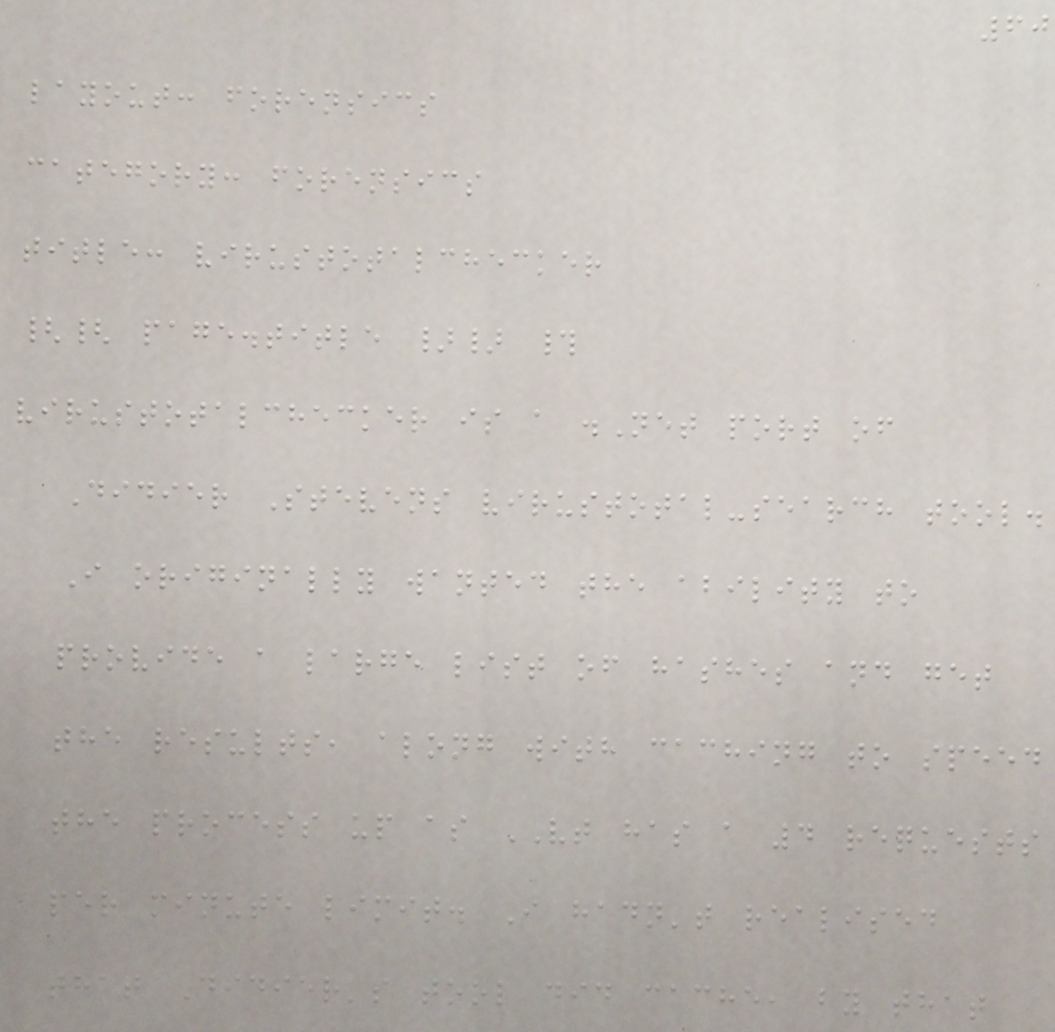60
layout: forensics
category: forensics
title: virustotalchecker
{{ page.title }} #
virustotalchecker is a .Net port of
Didier Stevens virustotal-search tool.
I originally wanted the ability to
provide a large list of hashes and get
the results, along with caching to speed
the process up as VT has a 4 requests
per minute limit. I hadn't realised
that Didier's tool did cache, by that
